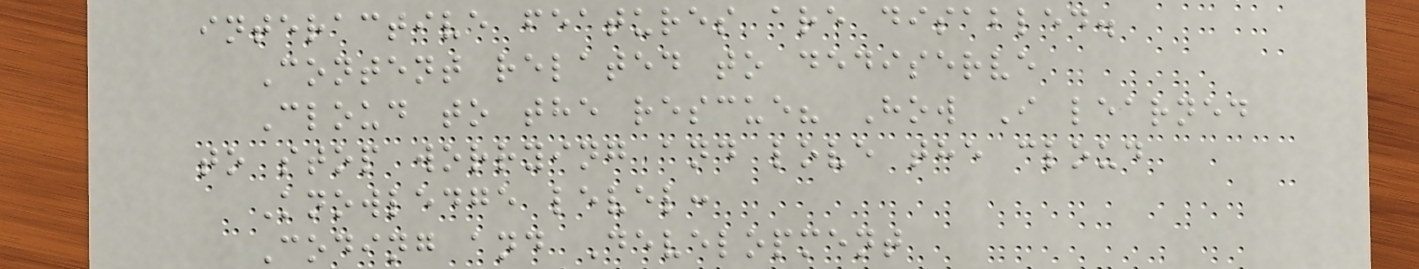interactive features are disabled.
Content related to dediserve
Cloud to the rescue? How I learned
to stop worrying and love the cloud
Knowledge level:
Coding and Development
